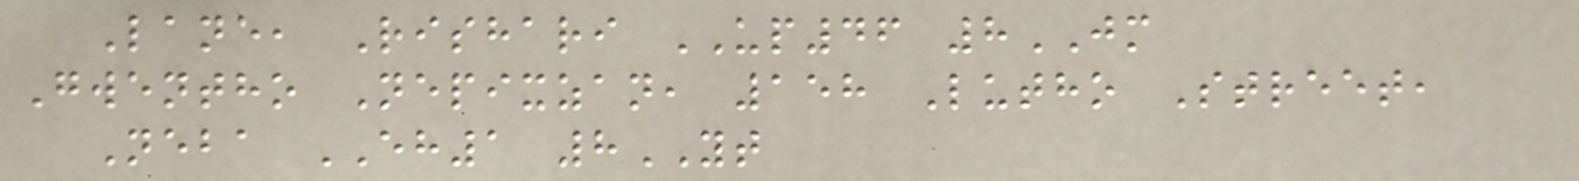Lane, Rishari UP46 8JM
Gwentho Nepixzan, 158 Lutho Street,
Neba EH1 8YT
